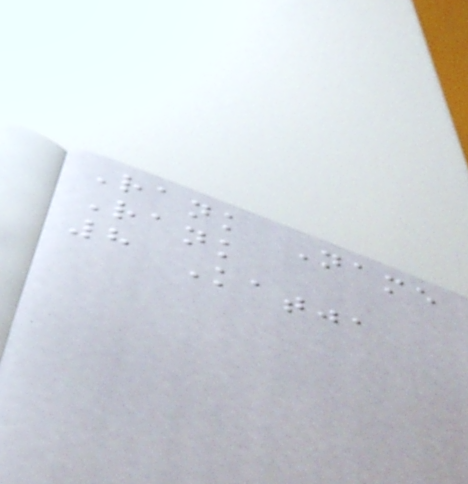Rank Name
Rank
8 Katja
